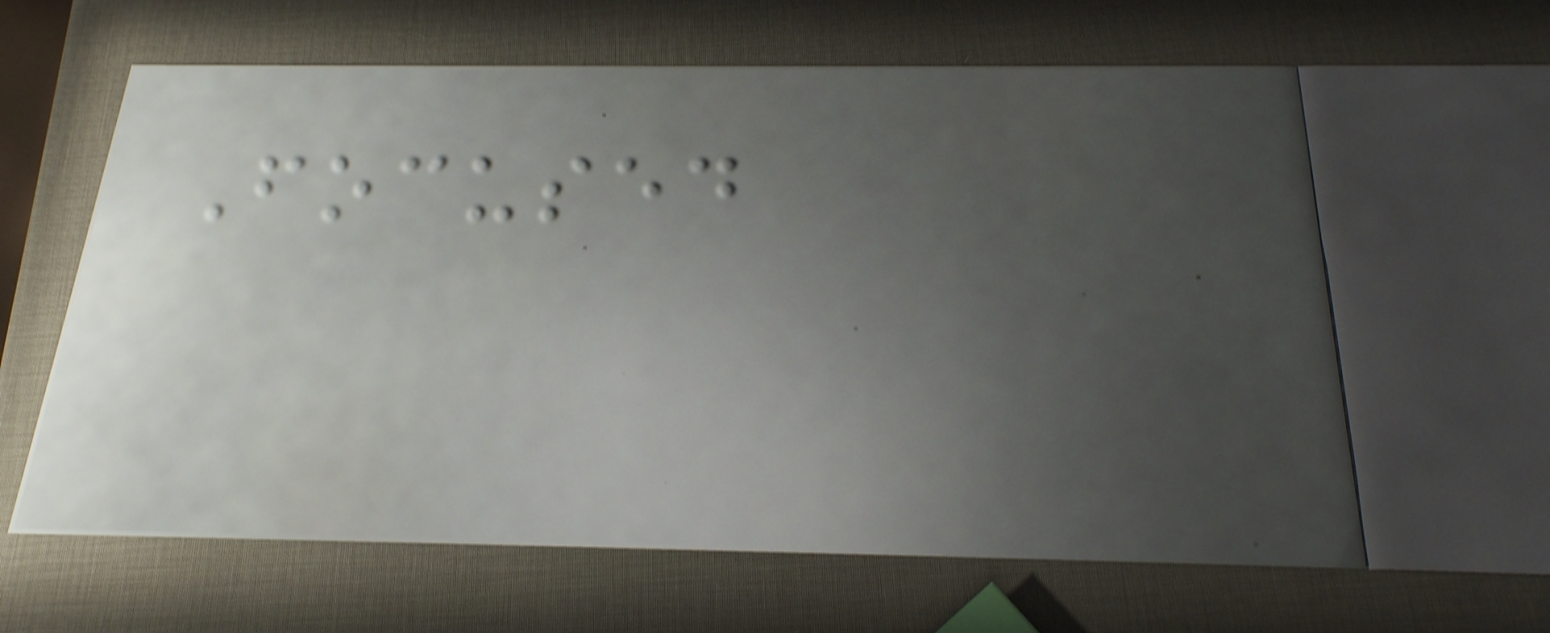Focused
